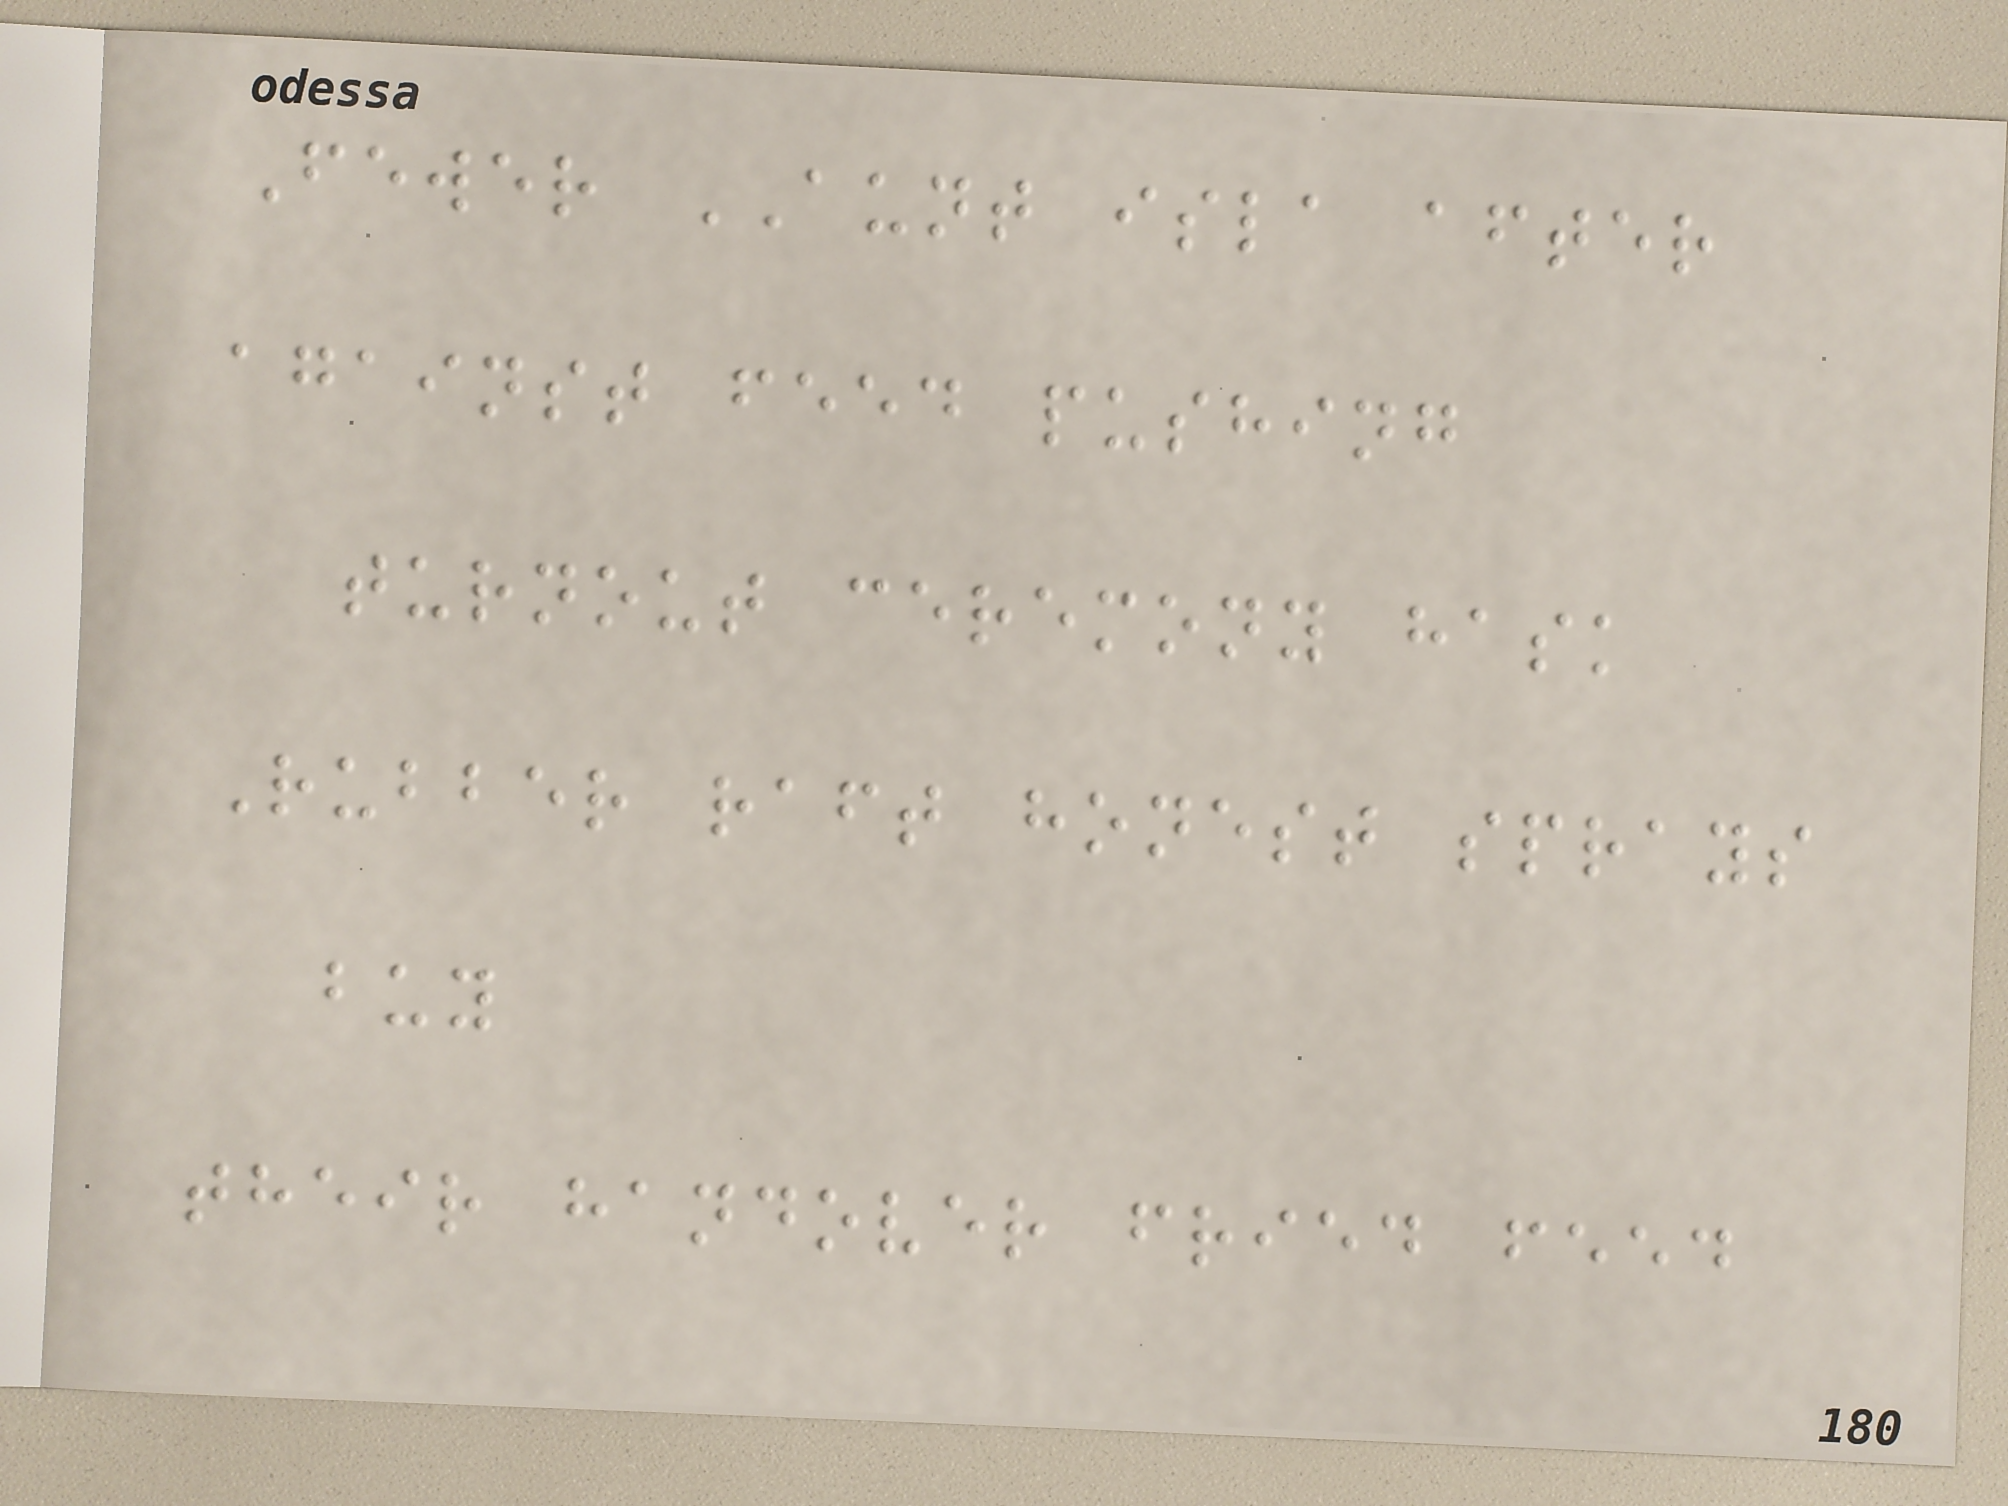Fewer AUNT isla after
against feed pushing
turnout ceremony hask
Rubber raft honest sprays
buy
their handover fried feed
